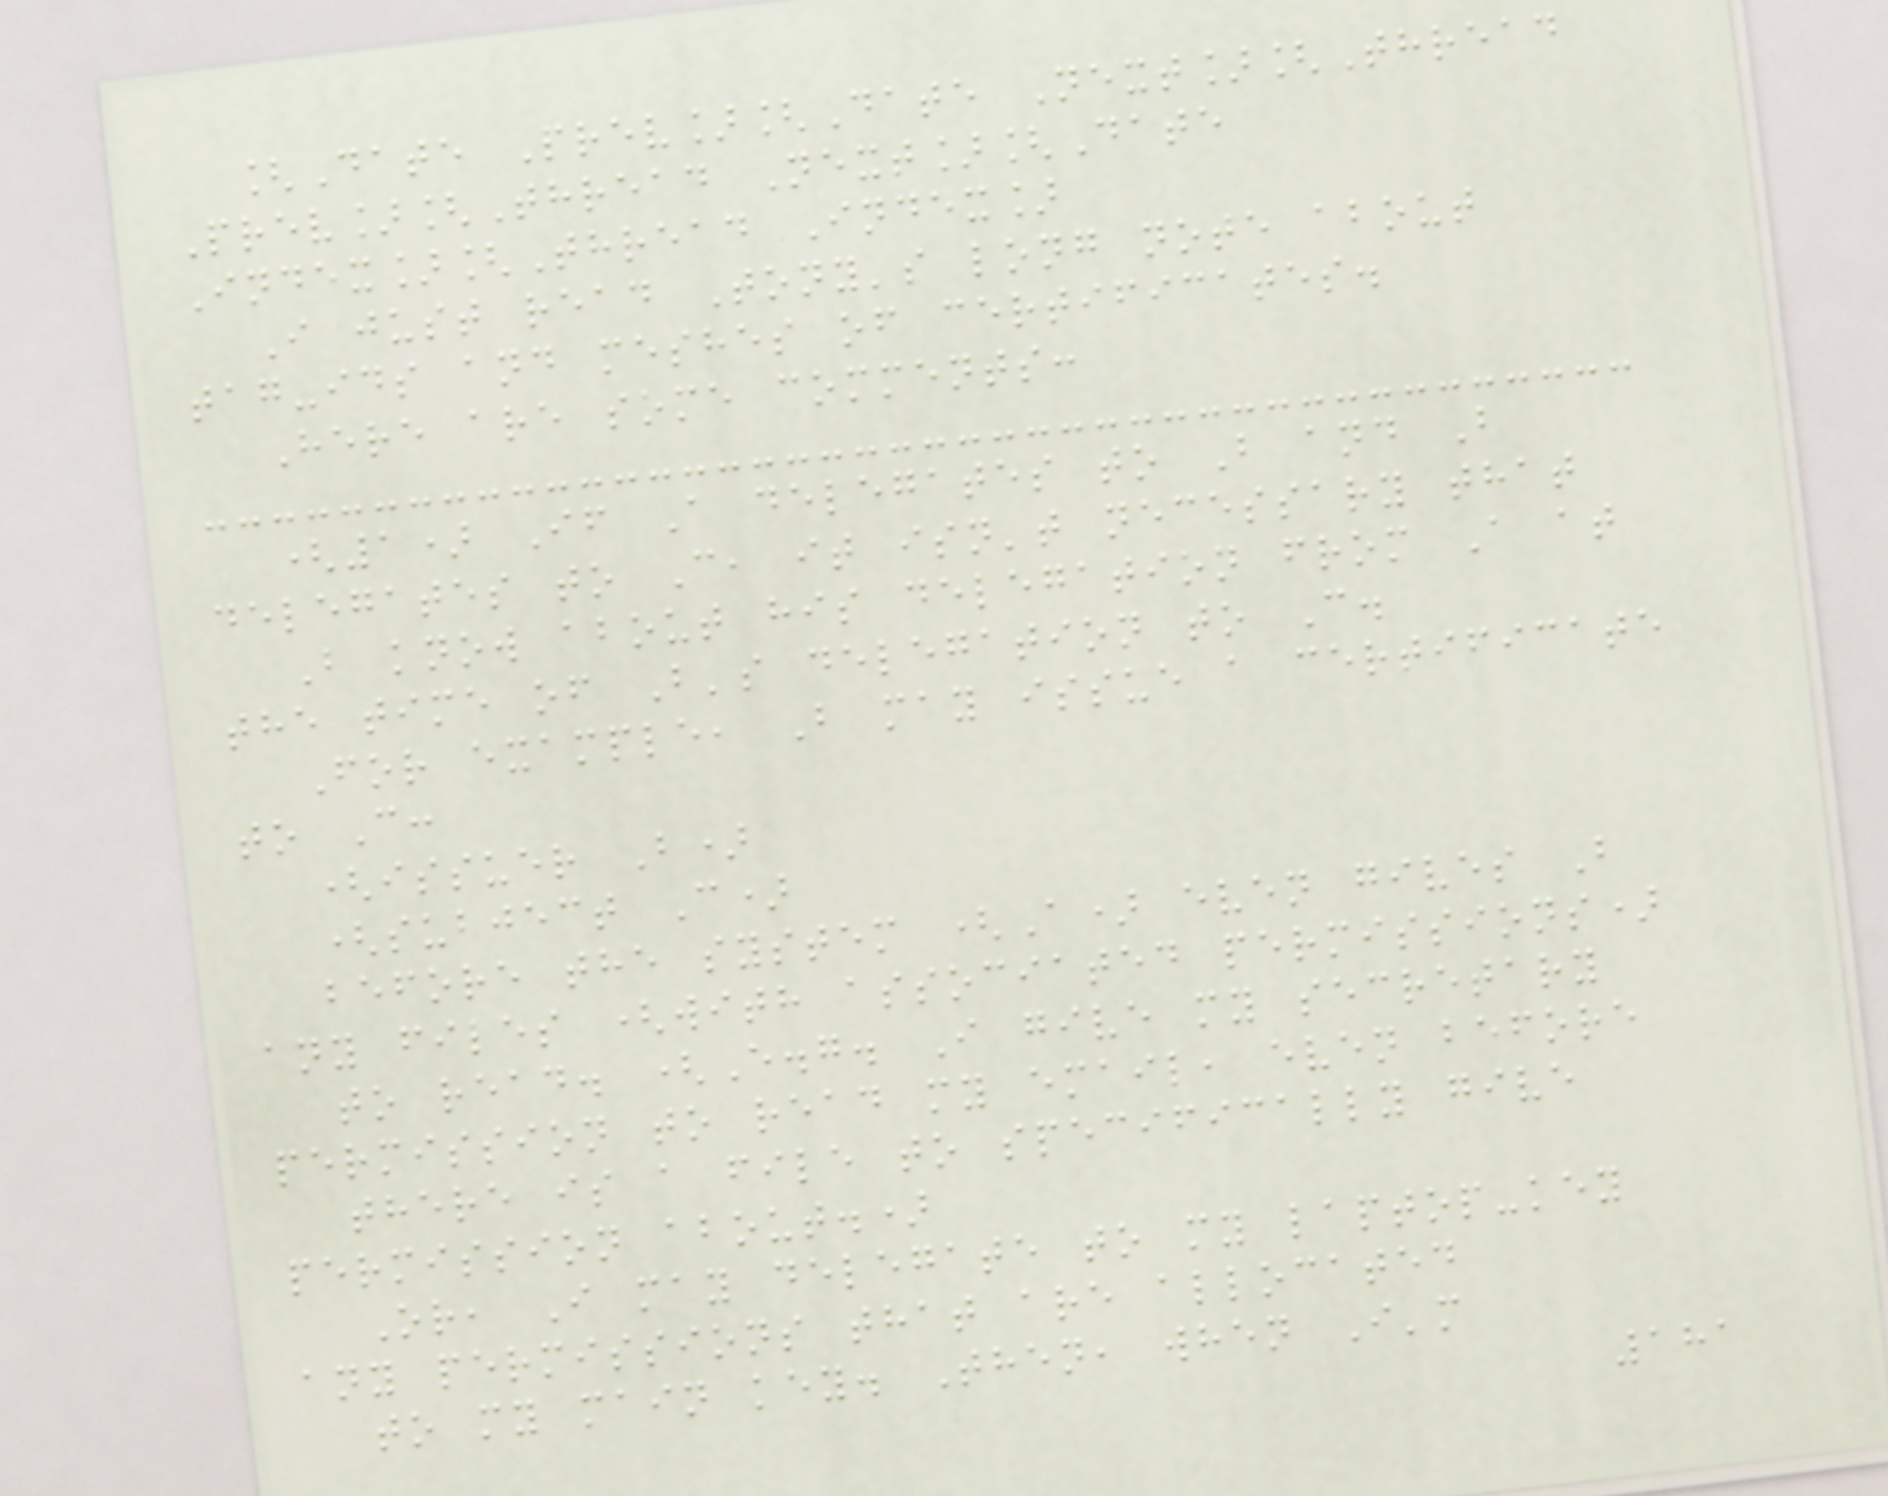[Date Prev][Date Next][Thread
Prev][Thread Next][Date
Index][Thread Index]
I just read Tony's long note about
tag-ids and meshes of certificates.
Here are some comments:
(1) If A delegates to B and B
delegates to C, it isn't necessary that
B know about his delegation from A at
the time of B's delegation to C.
For example, B may issue a certificate
to C:
(issuer B)
(subject C)
before the system (A) even gives B
any files (with associated permissions)
to read. (E.g. I give my secretary
permission to read my email, even before
there is a file to specifically give
permission about.)
Or, I may delegate to my laptop-key
any permissions that are allocated
to my main key. Then, when I'm
181
